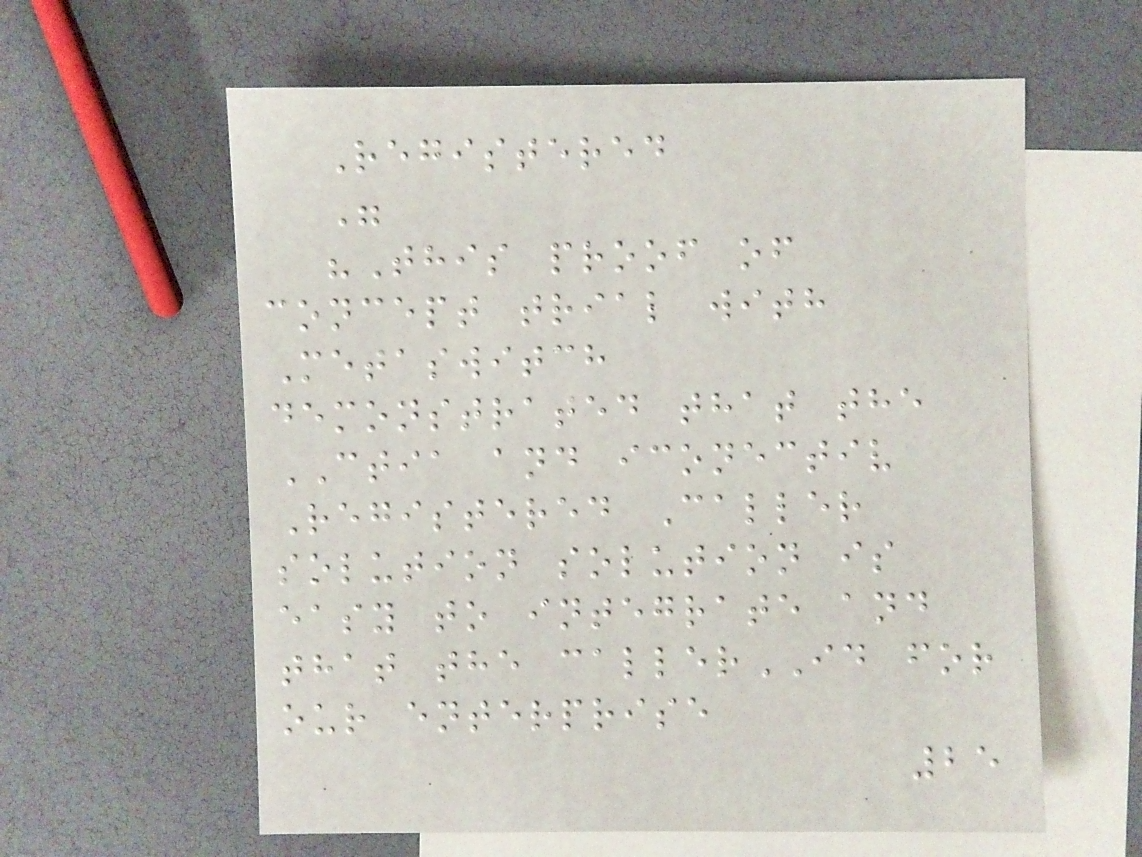Registered
"
"This proof of
concept trial with
Metaswitch
demonstrated that the
CTIA and iconectiv
Registered Caller
solution solution is
easy to integrate and
that the callerID for
our enterprise
25
